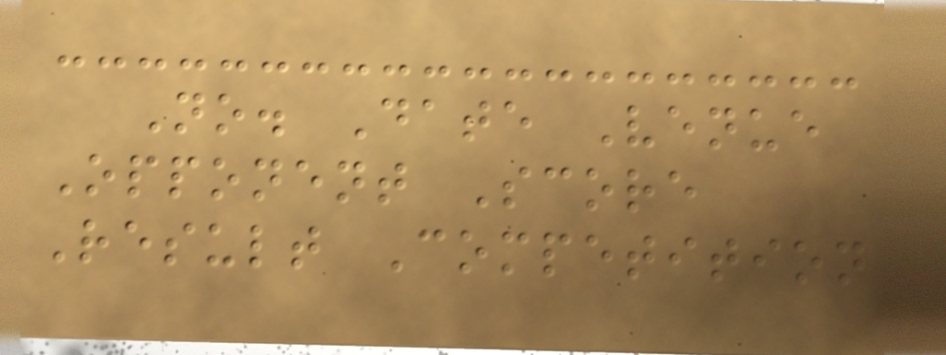No. Date Venue
Opponent Score
Result Competition
